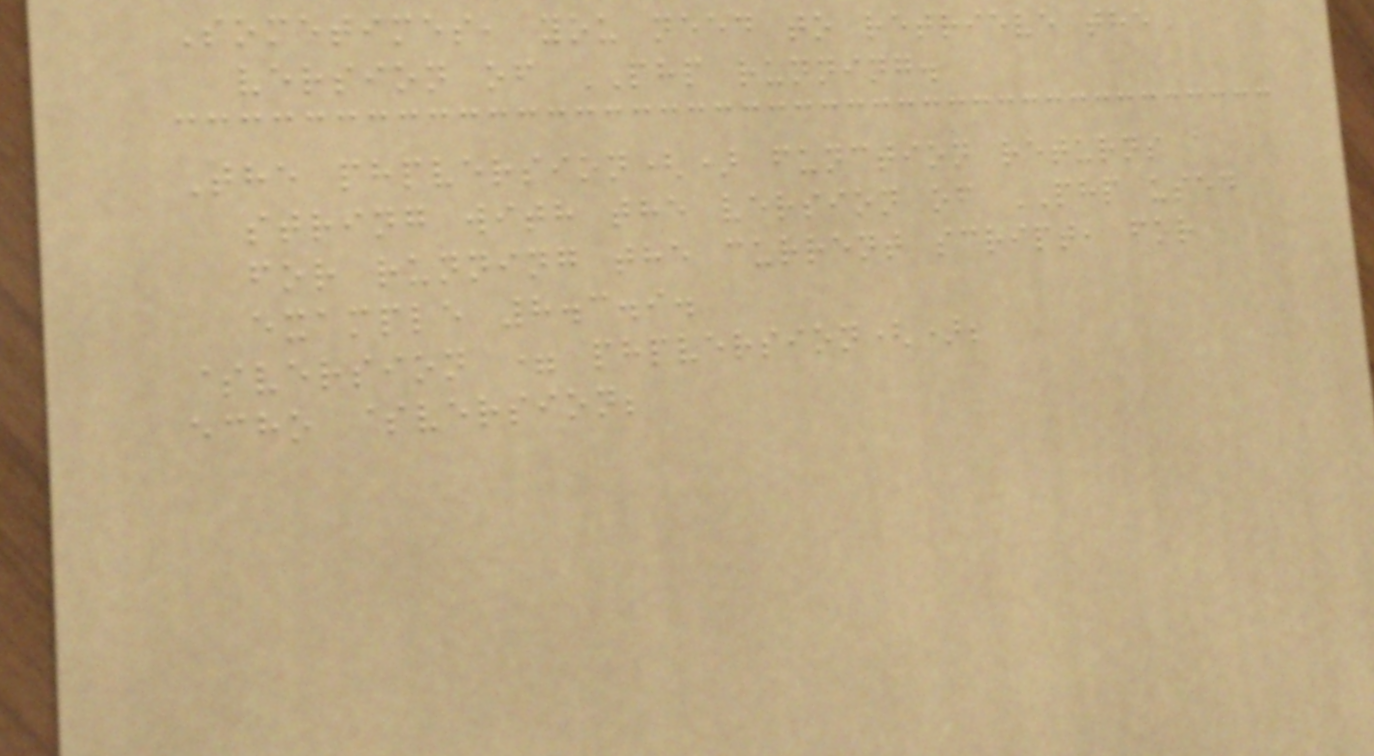Sometimes, you need to retrieve the
version of PHP running.
The phpversion() function returns a
string with the version of PHP used
for running the current script, for
example 8.3.9.
$version = phpversion();
echo $version;
